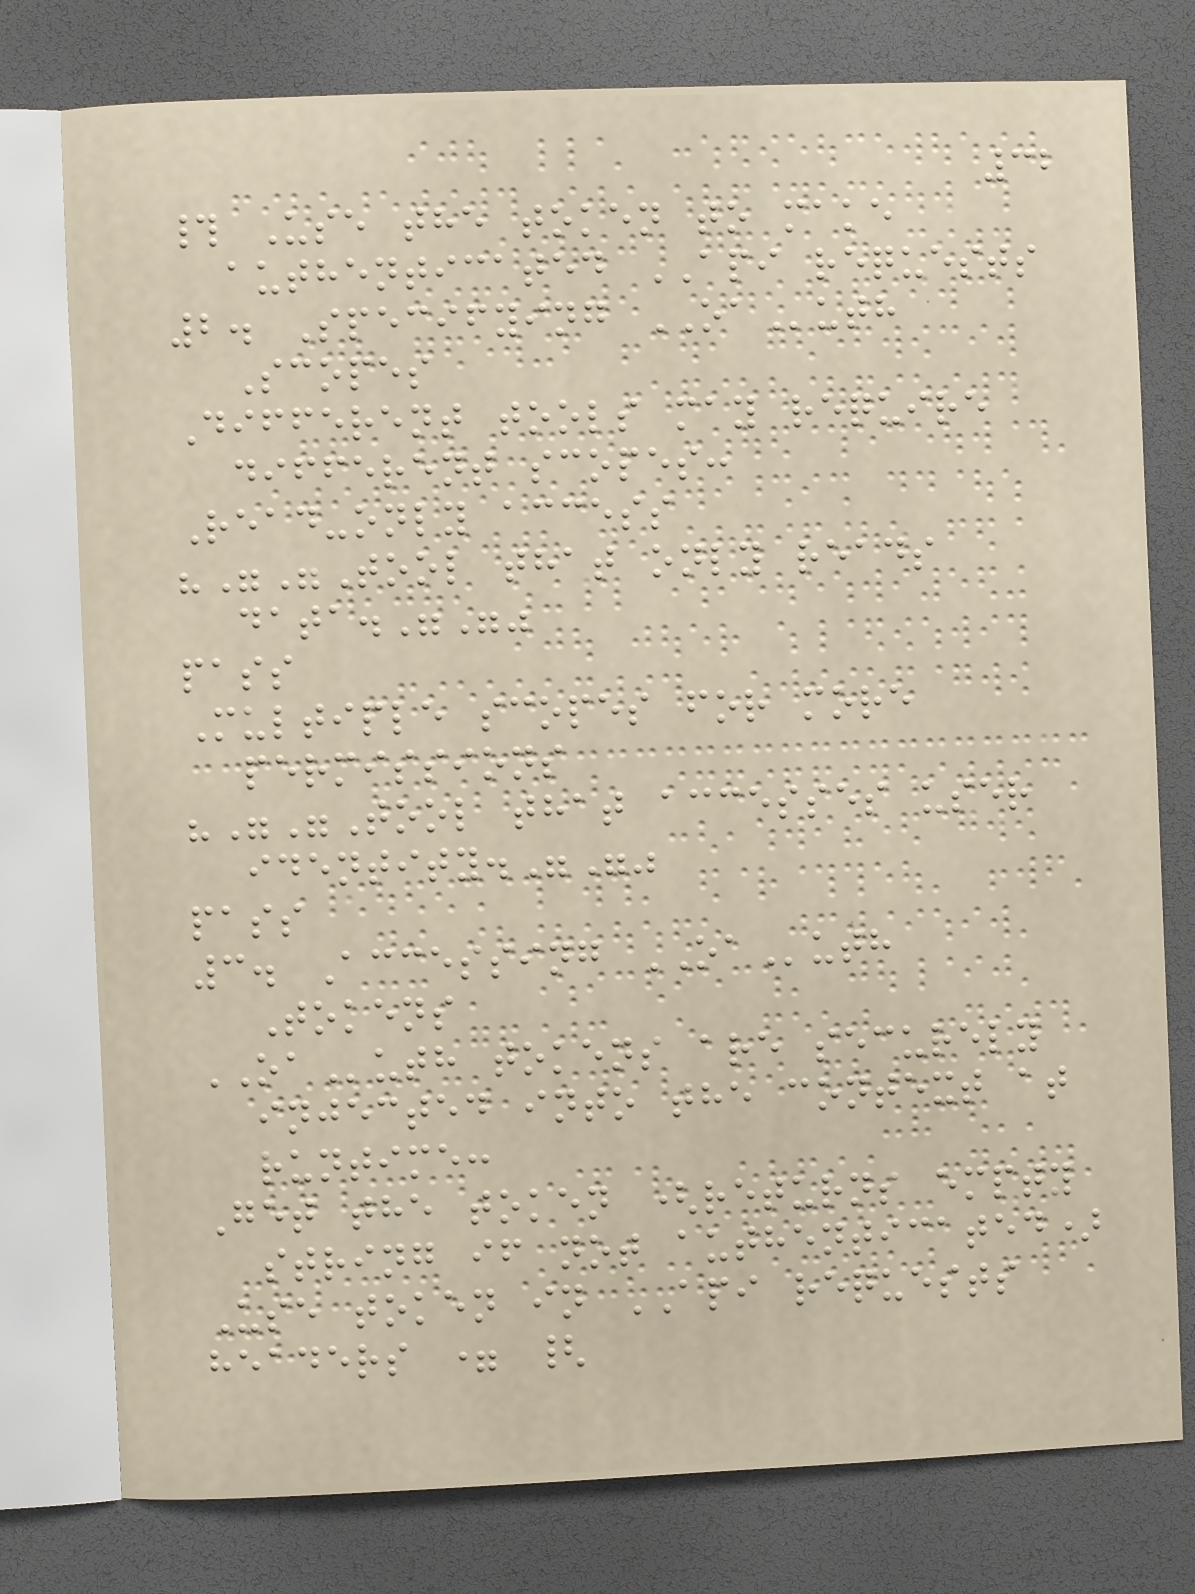32
# Use the token to make
authenticated API requests
2. Specifying OAuth
Scopes
Different tools may require
different scopes:
Read-only access
"""Tool that only reads
data."""
pass
Multiple scopes for more
permissions
"""Tool that accesses user
identity."""
pass
3. Accessing OAuth
Tokens
OAuth tokens are securely
injected into the context at
runtime:
Get the token (returns empty
string if not authenticated)
Use token in API requests
headers = {
